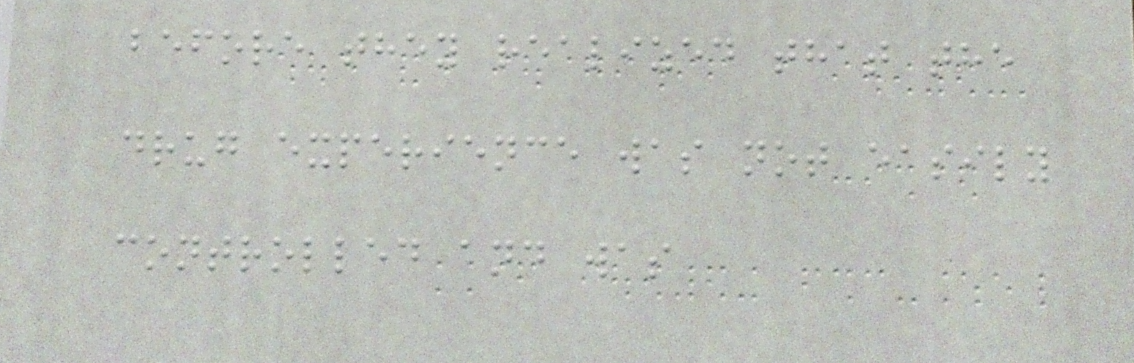before they realized that the
drug experience was not easily
controlled and was
